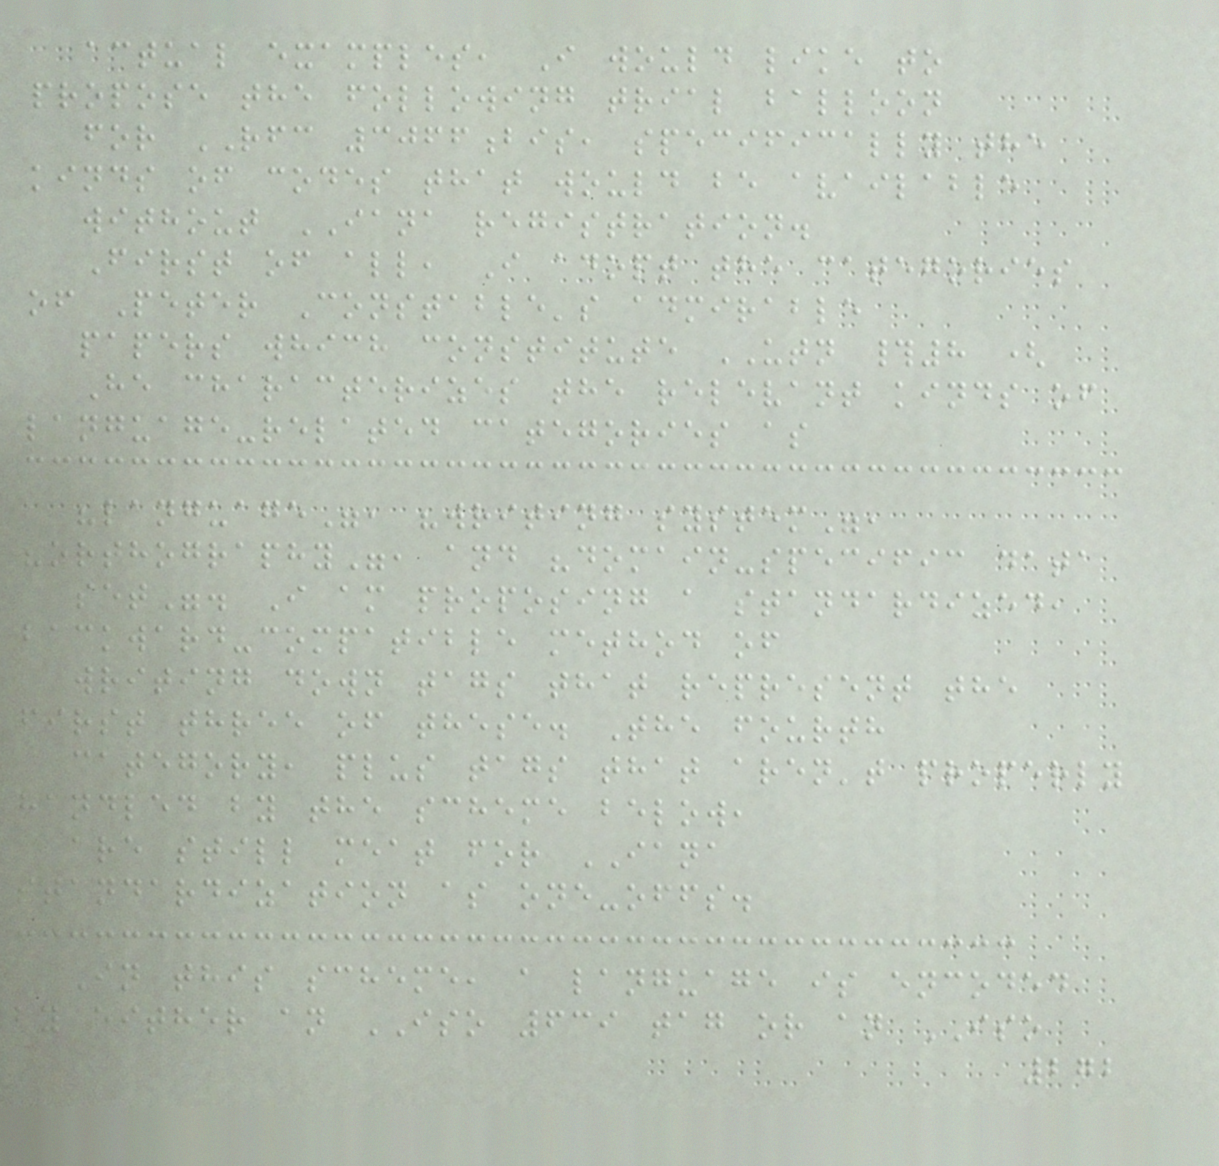actual examples, I would like to
propose the following trial balloon
for RFC 3066bis, specifically the
kinds of codes that would be available
without IANA registration.
First of all, I adopt the categories
of Peter Constable's admirable
papers which constitute UTN #8 (
He characterizes the relevant kinds of
language-related categories as
"language", "writing system",
"orthography", and "domain-specific data
set". I am proposing a standardized,
backward-compatible method of
writing down tags that represent the
first three of these. The fourth
category, plus tags that aren't properly
handled by the scheme below,
are still meat for IANA
standardization as one-offs.
In this scheme, a language is encoded
by either an ISO 639 tag or an ISO
272
